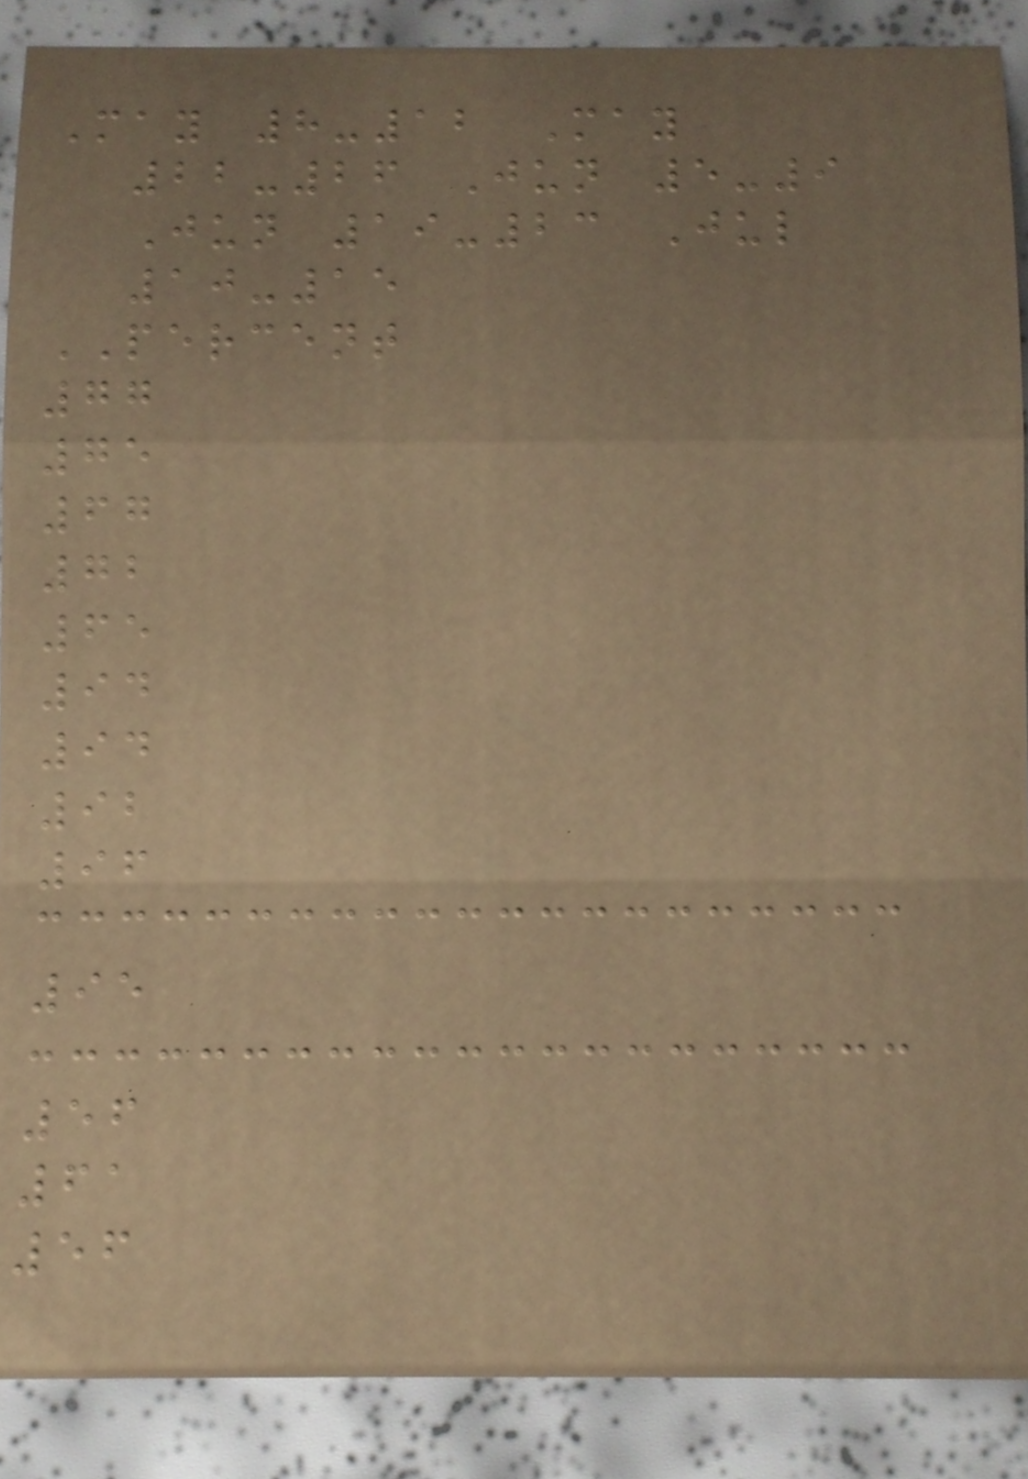May 8-12 May
22-26 Jun 5-9
Jun 19-23 Jul
10-15
PERCENT
77
75
67
72
65
94
94
92
96
95
56
61
56
